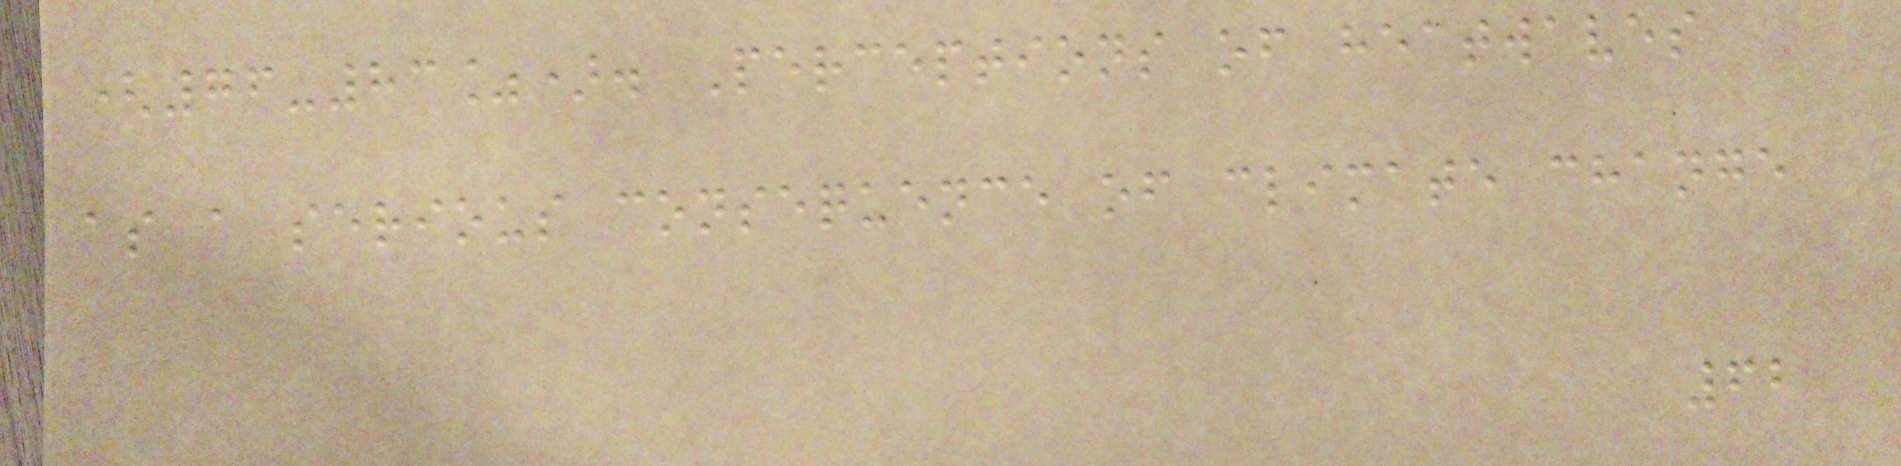(76-83%). Perceptions of heatwaves
as a serious consequence of climate change
62
